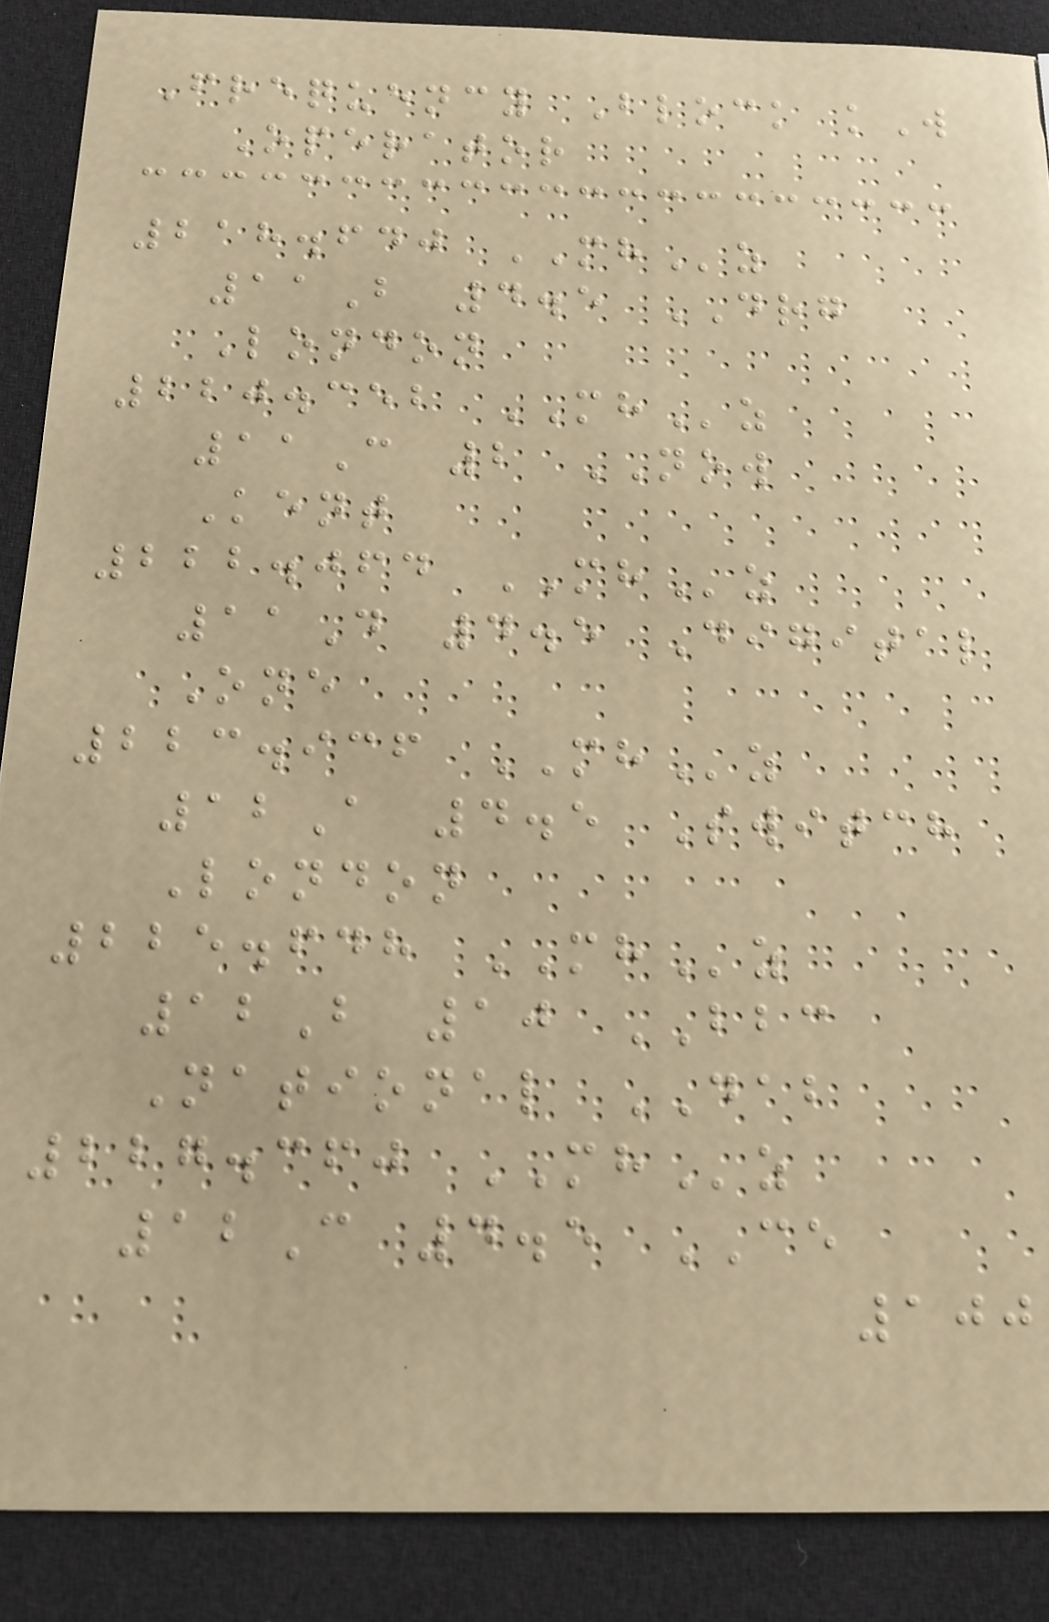Frequency Block kW
Operator
218.640 MHz
11B 4.5 DRG
London
220.352 MHz
11C 2 NOW
Kent
222.064 MHz
11D 4.5 Digital
One
223.936 MHz
12A 4.5 Switch
London
225.648 MHz
12B 10 BBC
National DAB
227.360 MHz
12C 4.5 CE
100
